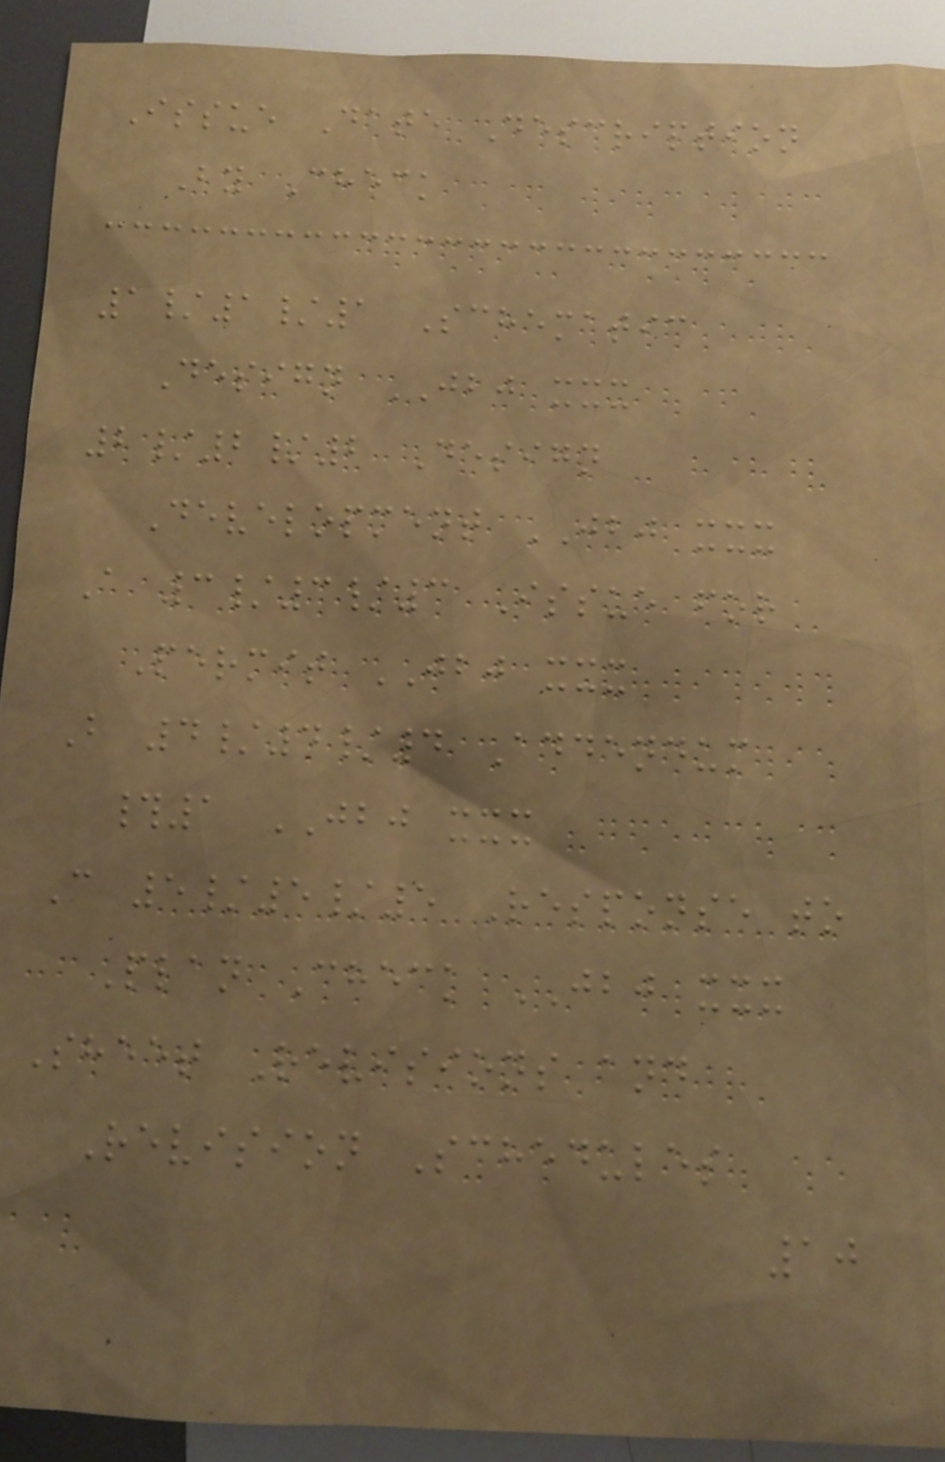Issue Date Description
By Check
1/1/1 Schematic
Design JBJ xxx
2/2/2 Design
Development JBJ xxx
A 3/3/3 Issue for
Permit JBJ xxx
B 4/4/4 Addendum
#1 JBJ xxx
C 5/5/5 Response to
Plan Check JBJ xxx
Sheet Revisions and
Revision Schedules
10
